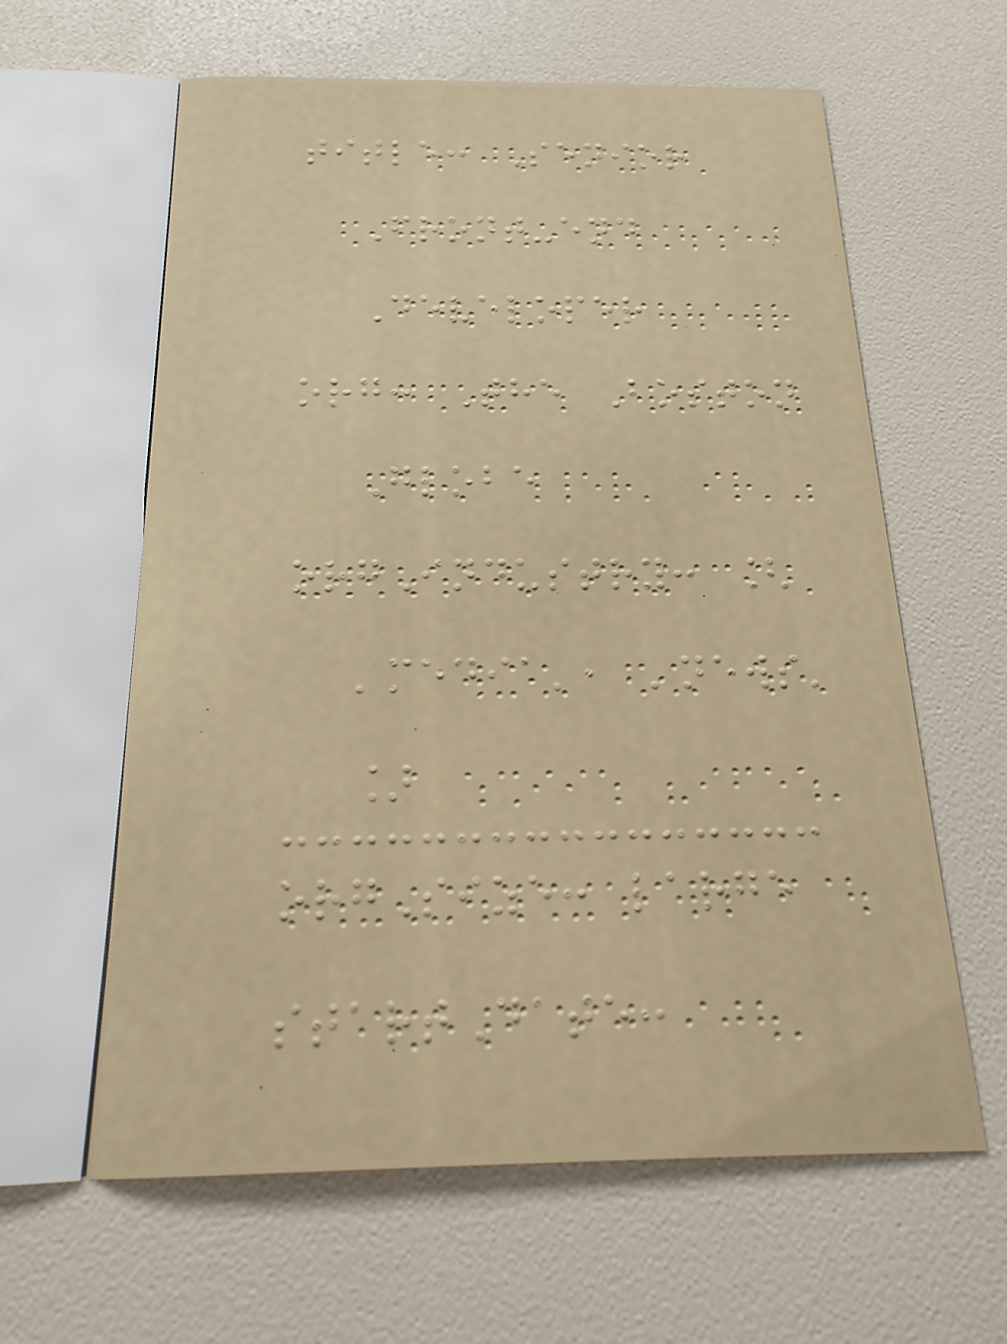title: Senior
Front-end
Developer
org: The Boston
Globe
orgIndustry: [
'media', 'news'
]
orgSize: large
startDate:
